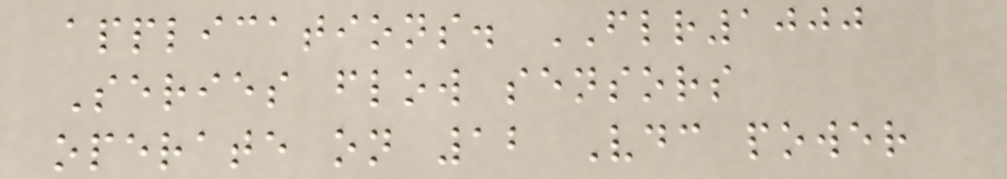applications. FLR1000
Series flow sensors
operate on 12 Vdc power
